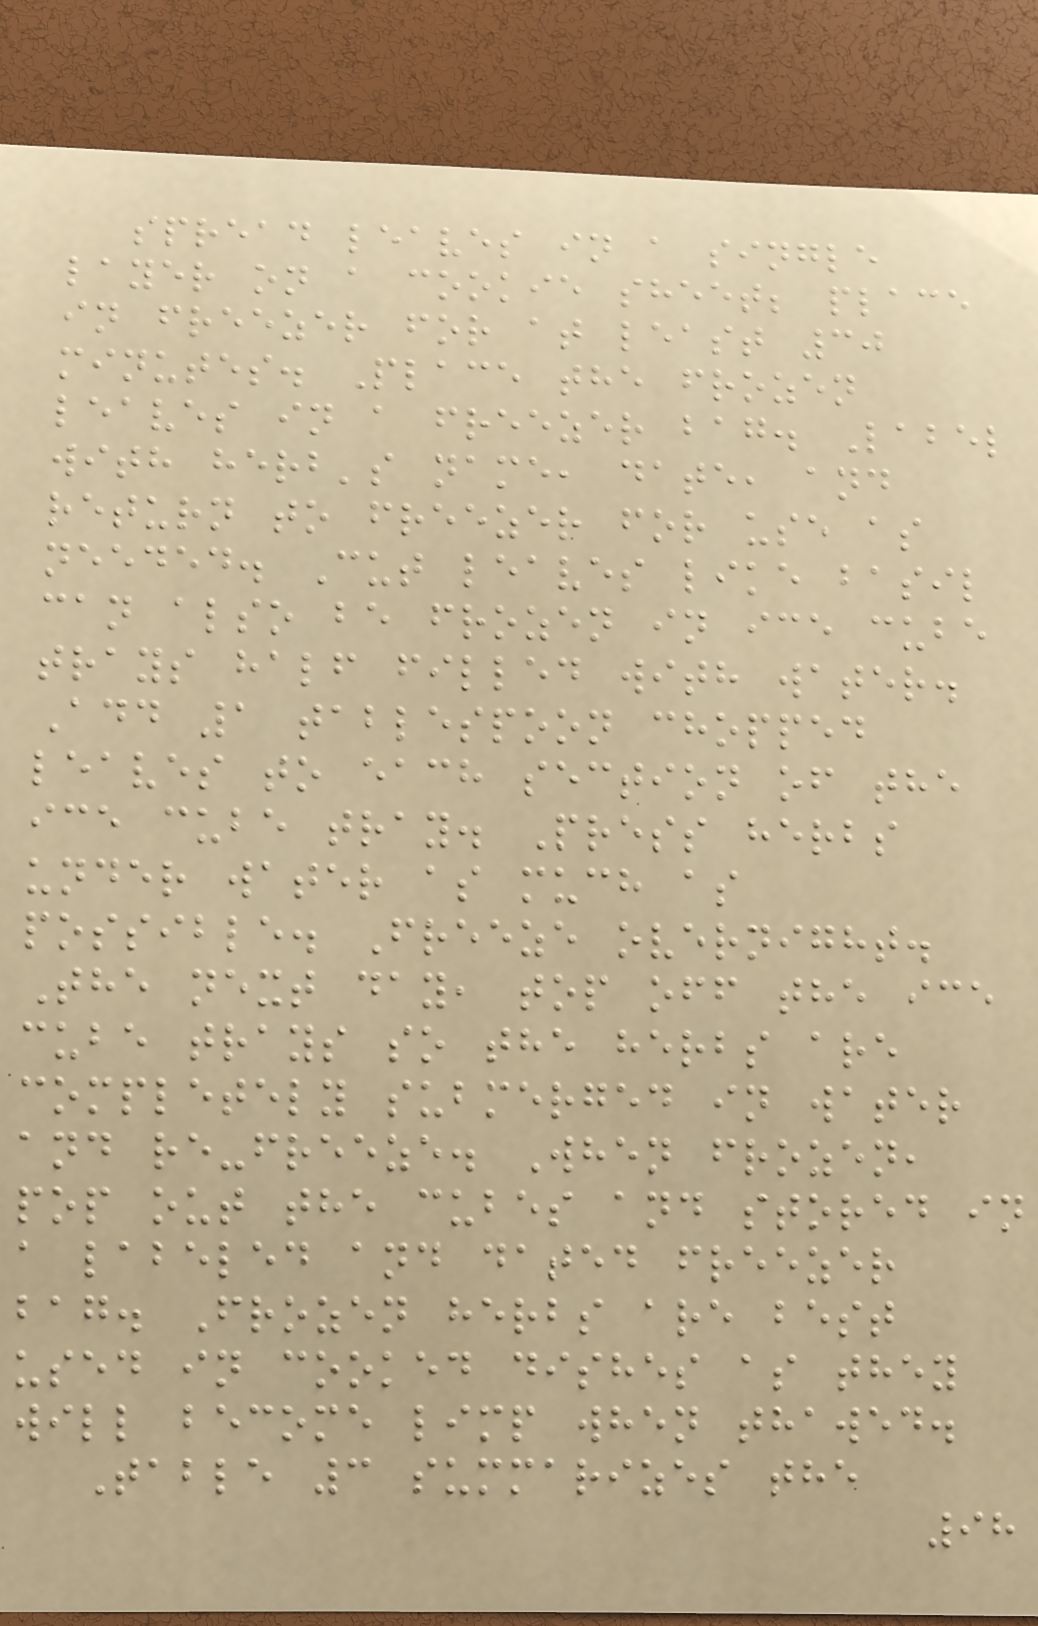spread leaves in a single
layer on a cookie sheet; place
in freezer for at least 30
minutes. Place the frozen
leaves in a freezer bag. Label
with herb's name, date, and
return to freezer for use as
needed. Cut leaves like basil
can also be frozen in ice cube
trays half filled with water.
Add 1 tablespoon chopped
leaves to each section of the
ice cube tray. Press herbs
under water as much as
possible. Freeze overnight.
The next day, top off the ice
cube trays so the herbs are
completely submerged in water
and re-freeze. When frozen,
pop out the cubes and stored in
a labeled and dated freezer
bag. Frozen herbs are best
used in cooked dishes as they
will become limp when thawed.
Table 3 summarizes the
98
